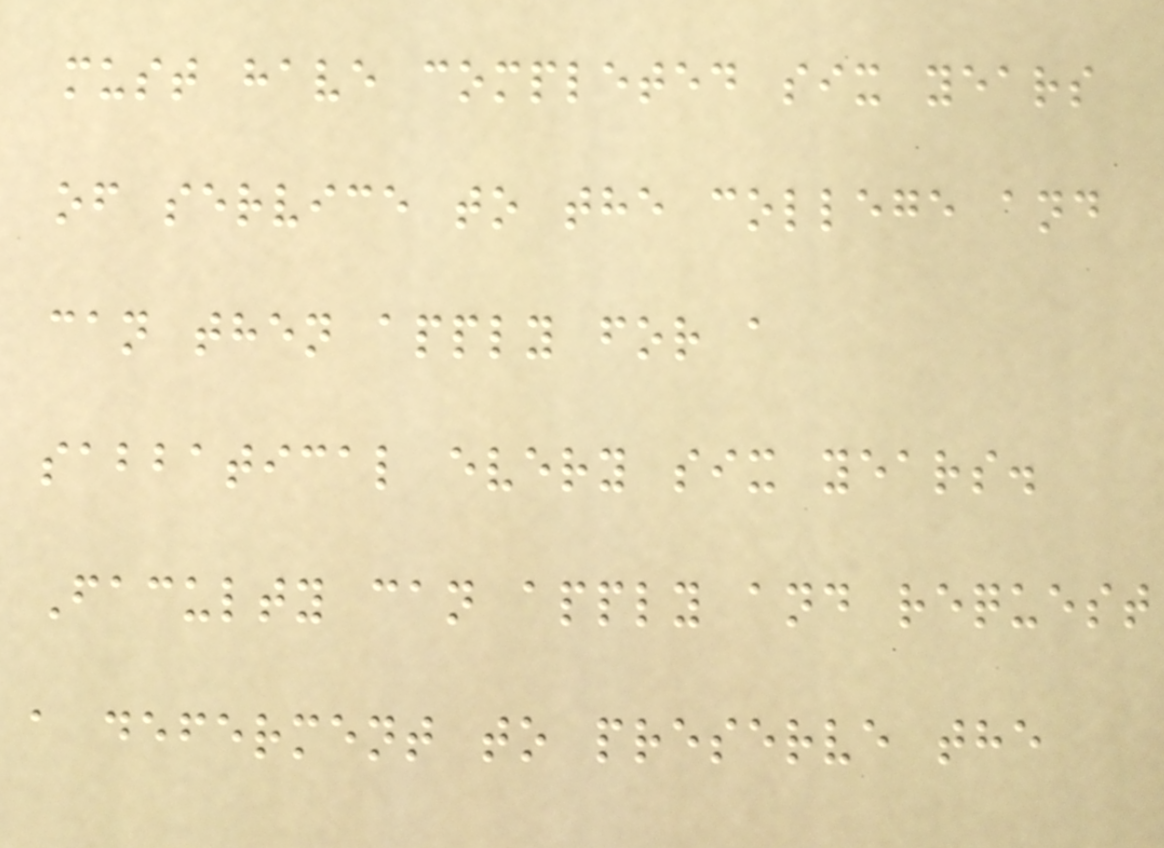must have completed six years
of service to the college and
can then apply for a
sabbatical every six years.
Faculty can apply and request
a deferment to preserve the
